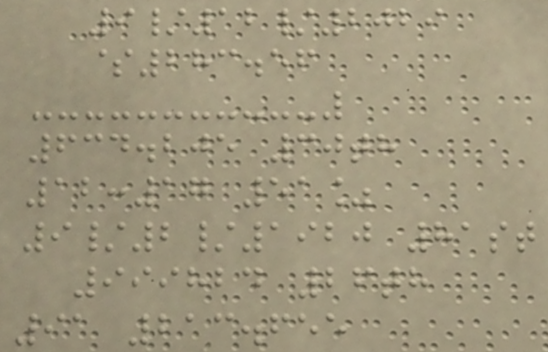9/12/2029
$283.56
634.205 30th
12:17 51%
9/2/1920 81st
999824 26th
91 213.655
